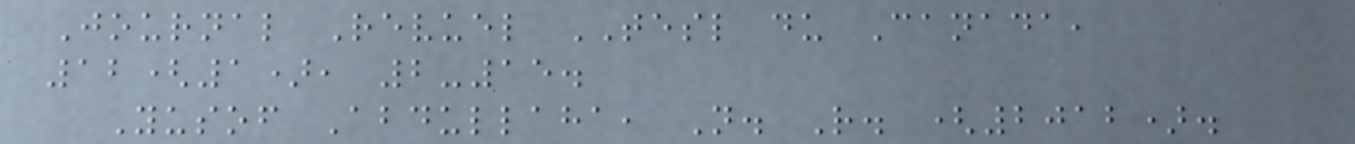Journal Revuel TESL du Canada,
12(1), 2-15.
Yusof Abdullaha, N. R. (2012).
